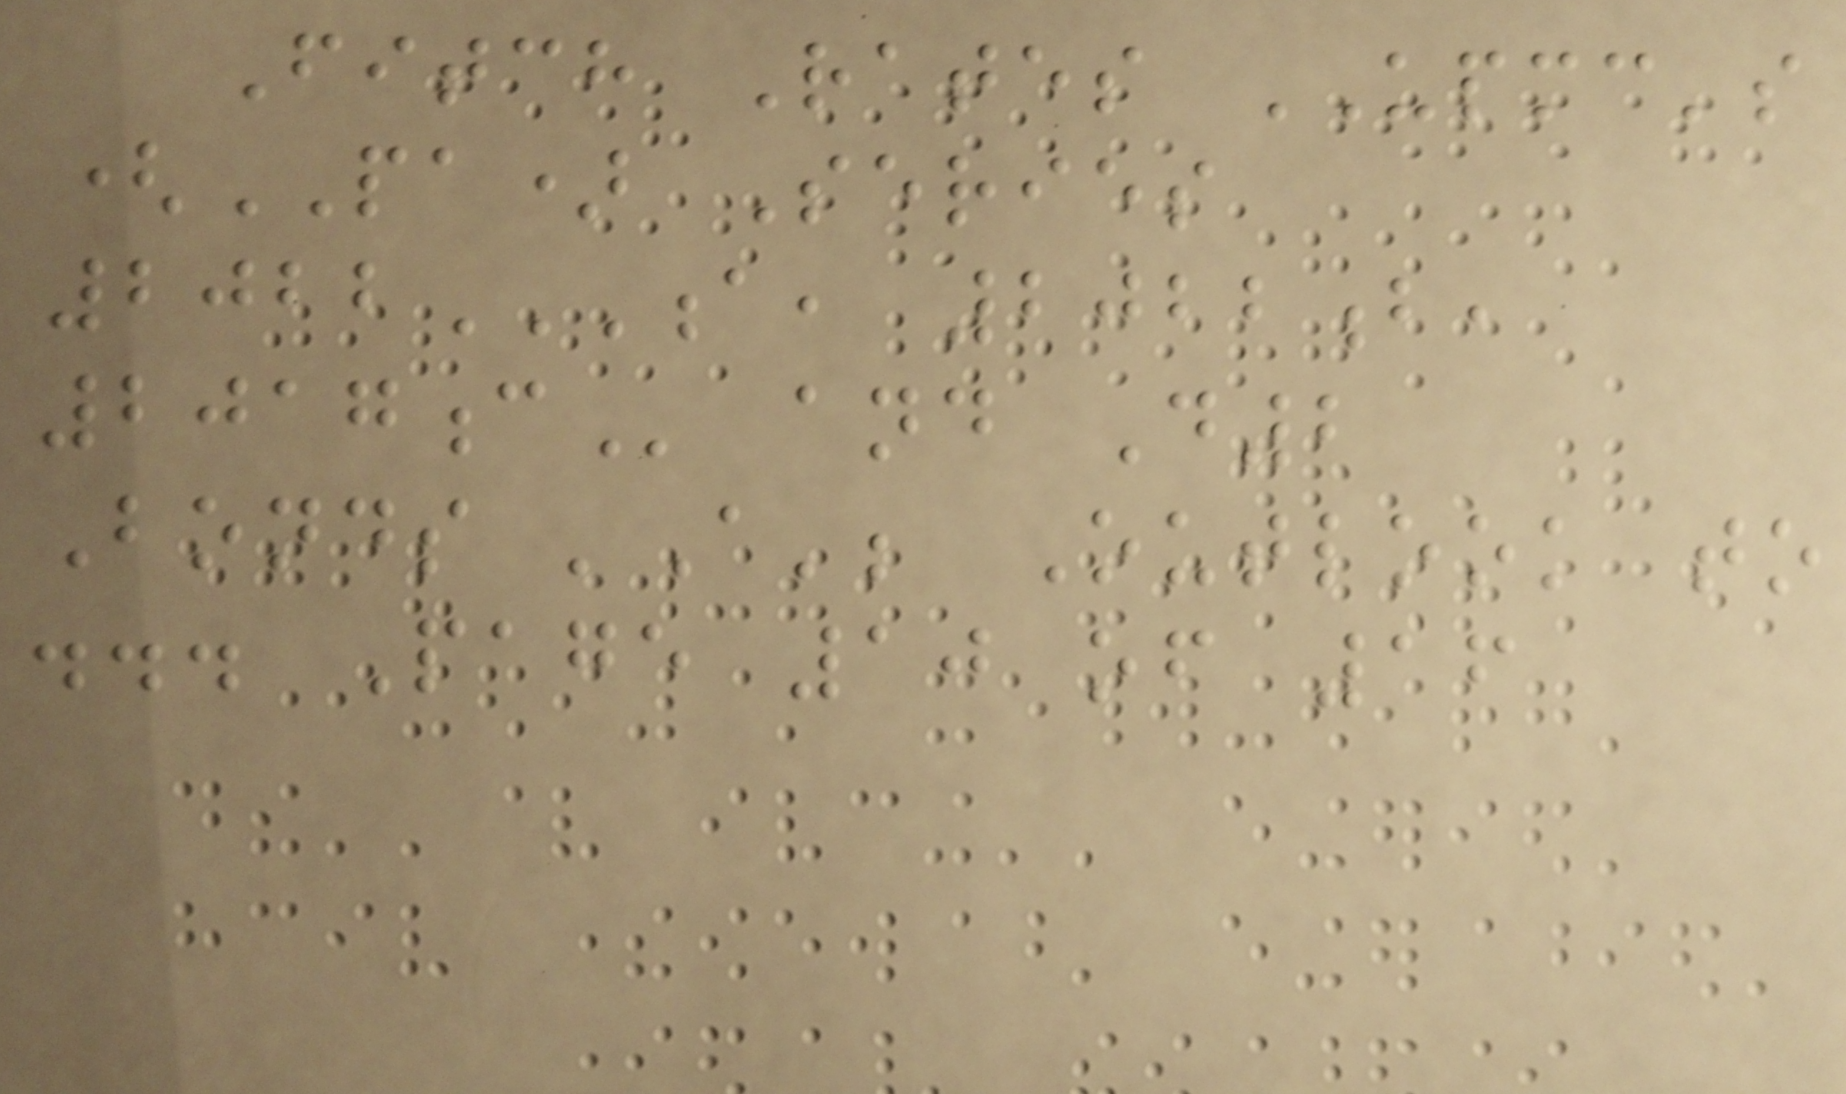Fitch Rates UPMC's
(PA) Series
2022A, 2022B,
2017C and D2
Bonds 'A'; Outlook to
... Page 10 of 16
